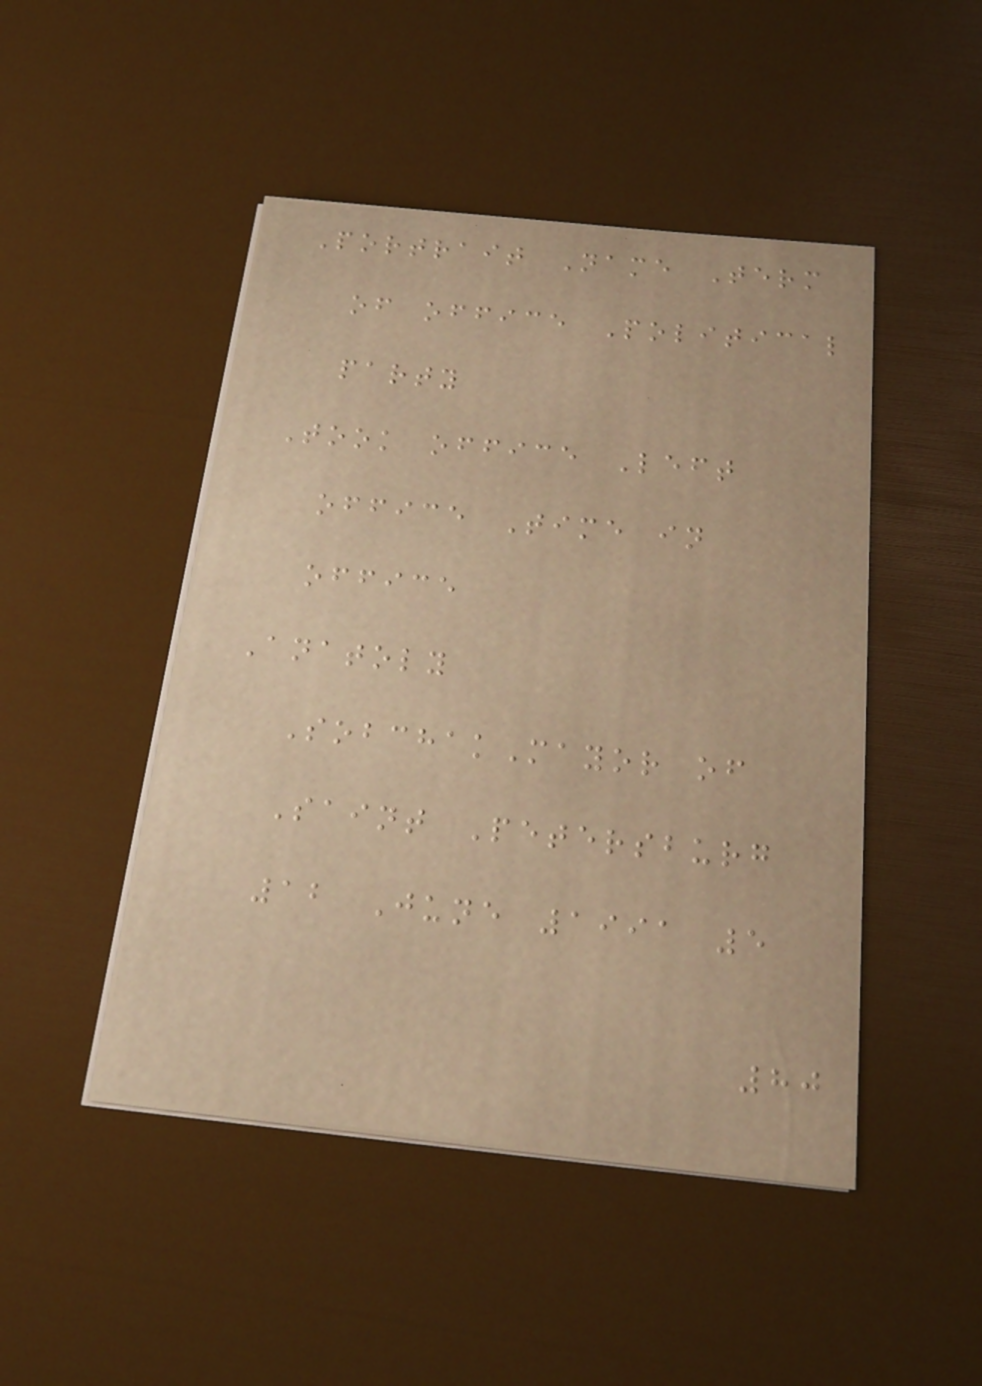Portrait Name Term
of office Political
party
Took office Left
office Time in
office
Anatoly
SobchakMayor of
Saint Petersburg
12 June 1991 5
80
